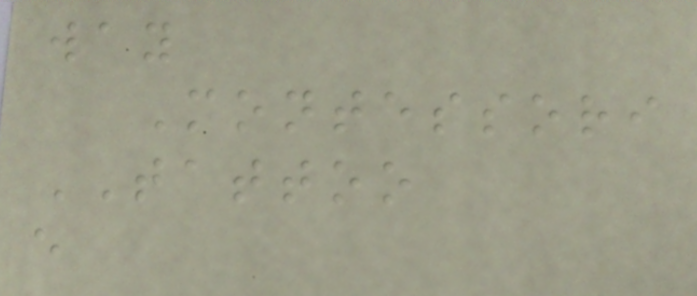way
Montessori
TATTOO
e
